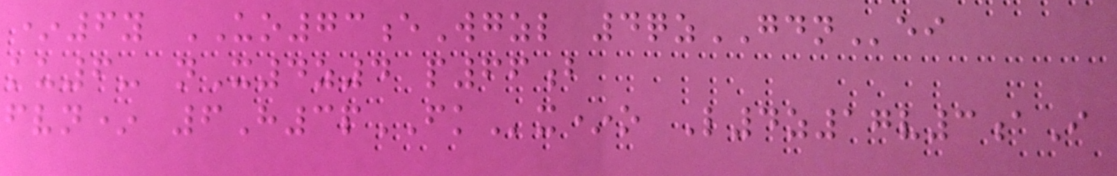*6y UO73eWgzl 4qzGDNei
ku6- nX4z4 p66b
fvn* 6H3pFKx*o L4z17v3aI
